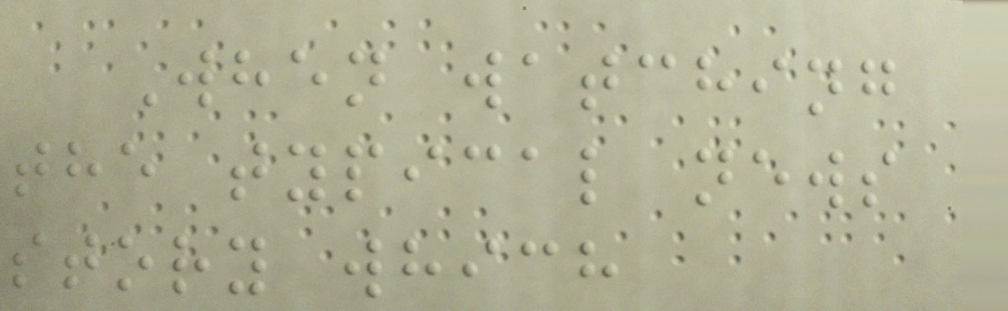When watching
the typical news
story which
